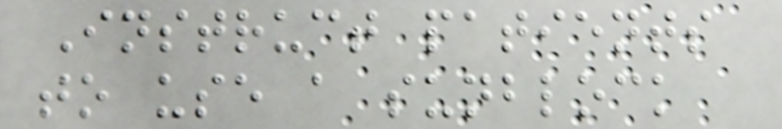Instruct patients
to use a sunblock
